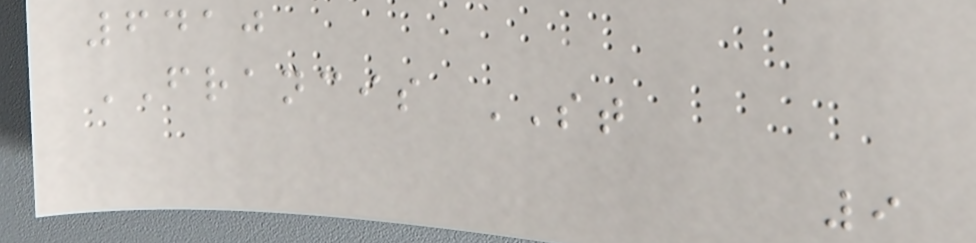6410
FRANCIS ST
9
